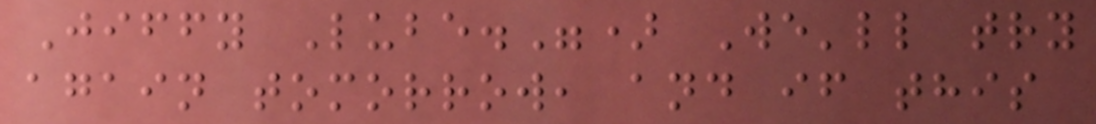Jiffy Lube.") We'll try
again tomorrow, and if this
